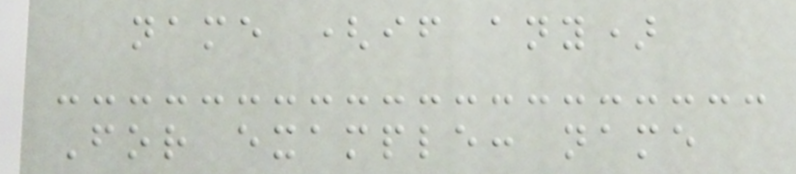name (if any)
For example: name
